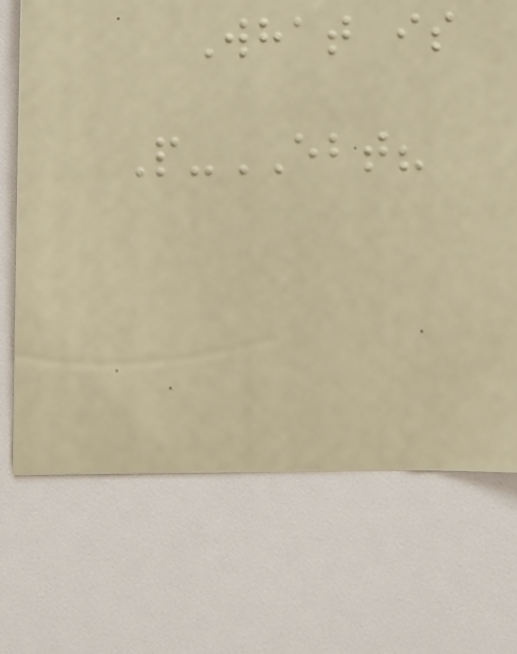What is
P-EBT?
